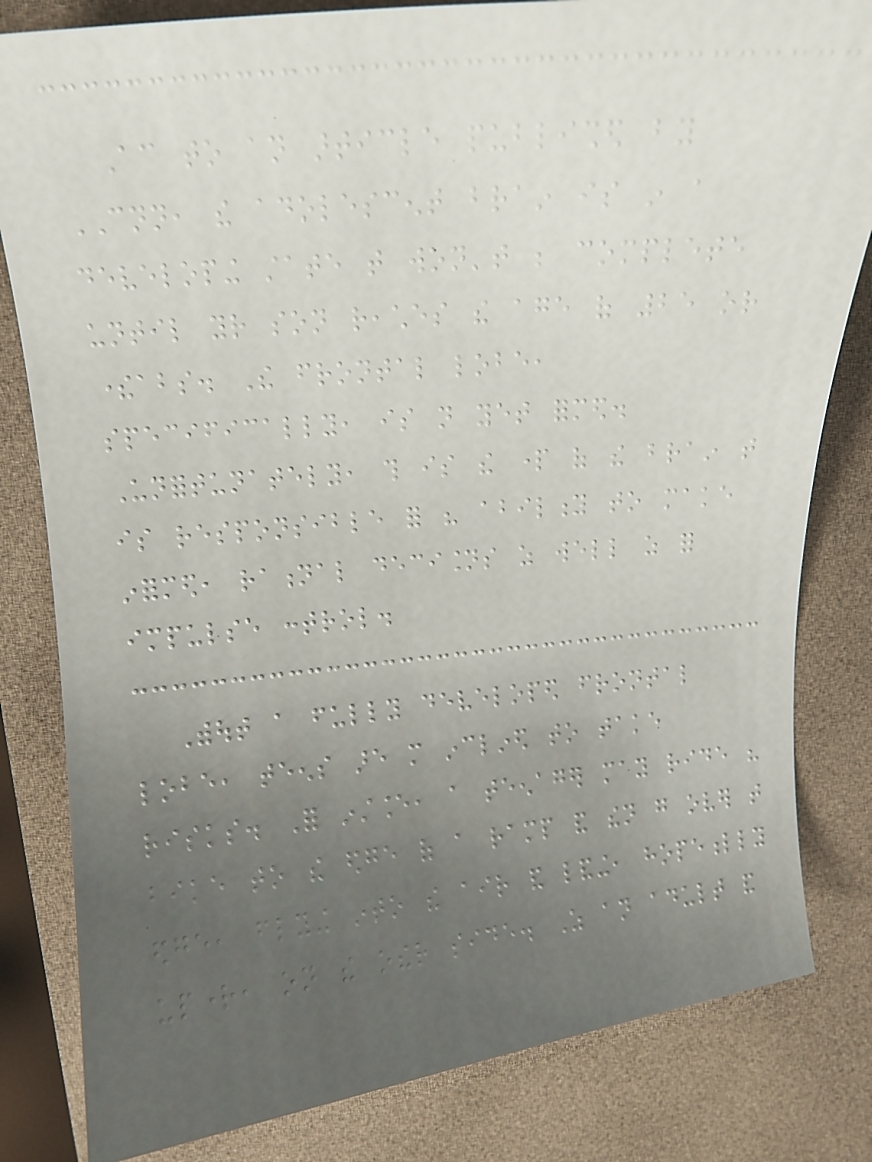According to an article published by
CNN, the adolescent brain is in a
developing state that won't be complete
until your son reaches the age of 25 or
thereabouts. The frontal lobe,
specifically, is not yet formed.
Unfortunately, this is the part of the brain that
is responsible for his ability to make
informed, rational decisions as well as for
impulse control.
Without a fully developed frontal
lobe, teens are more inclined to take
risks. For instance, a teenager may ride his
bike to the edge of a ramp and then go over that
edge, flying into the air and landing, hopefully
upright, on the other side. As an adult and
